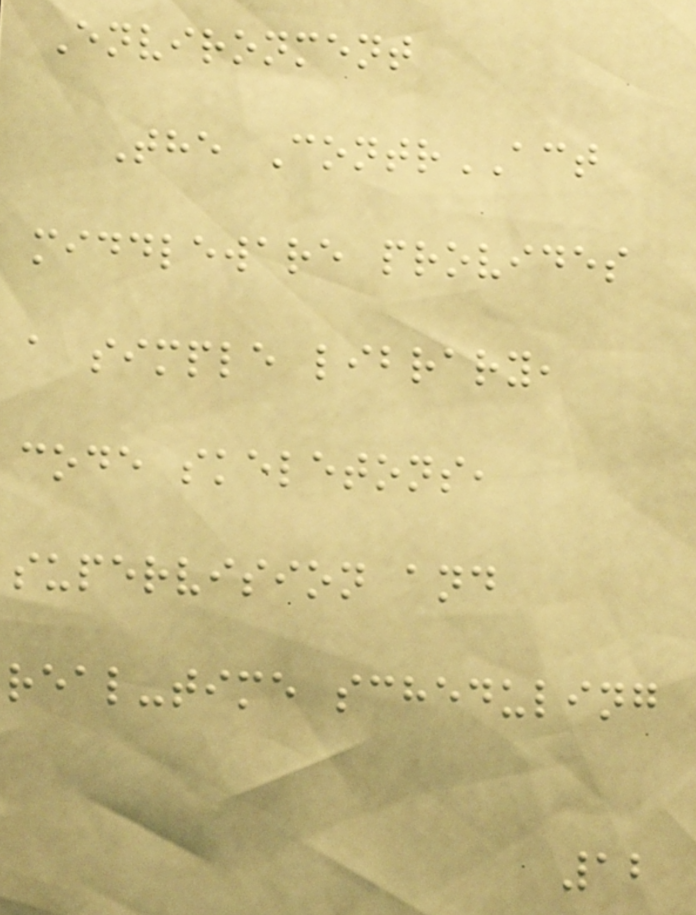Environment
The ContrACT
middleware provides
a simple library,
code skeletons,
supervision and
real-time scheduling
12
